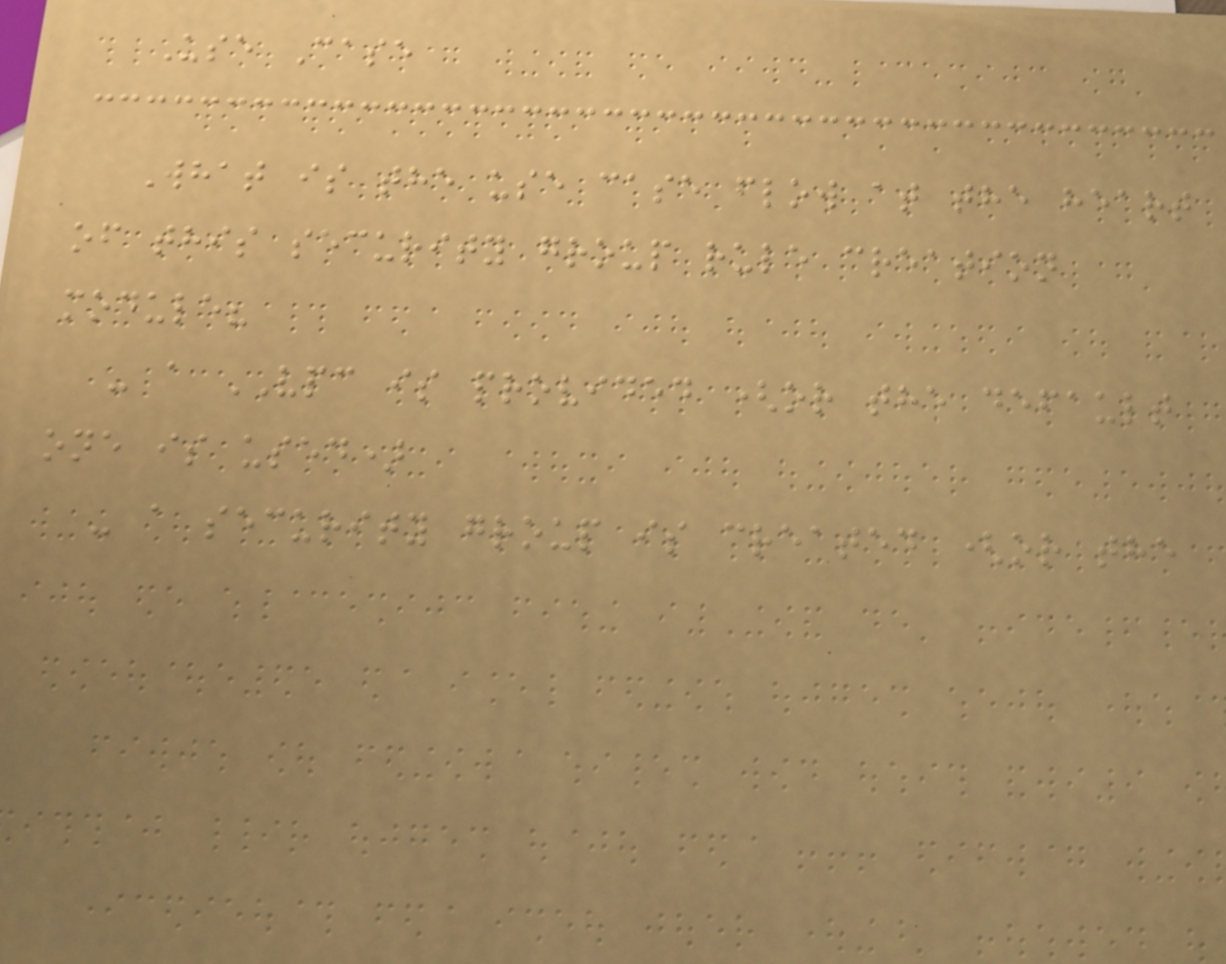Use Case
What is the use case flow at the heart
of this security group rule creation
module?
- a VPC is provided (or the default
one is used)
- a security group is created (or the
